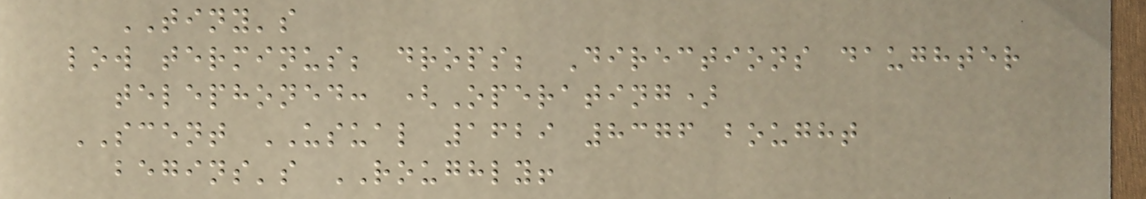TINY's
low terminus; drops; Directions daughter
telephoned: (Operating)
SCENT USUAL 1629 8376 bought
begins's ROUGHLY!
